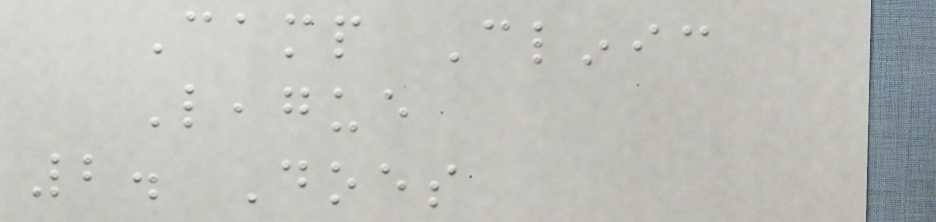Camp Clinic
League
2. Does
